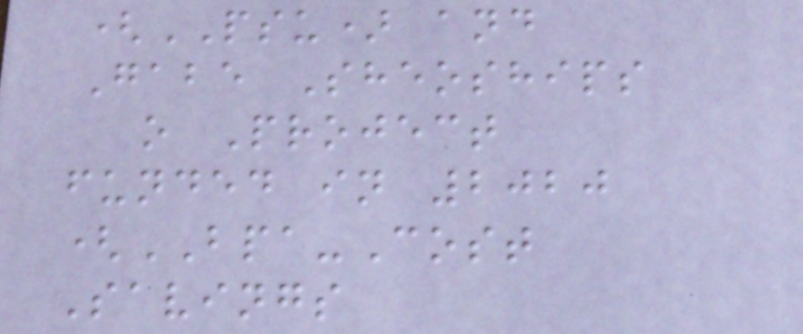(PSU) and
Gabe Sheoships
o Project
funded in 2020
(BPA-Cost
Savings
